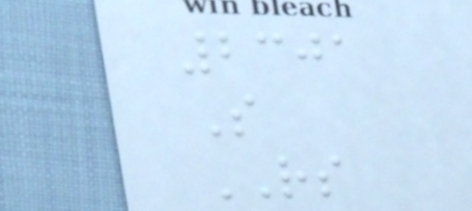2301
S
RS
